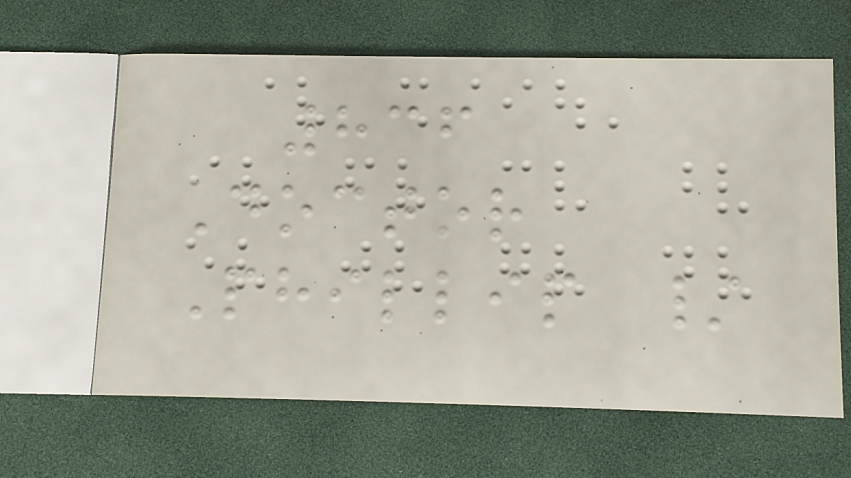836
Doctor
Phillip /
